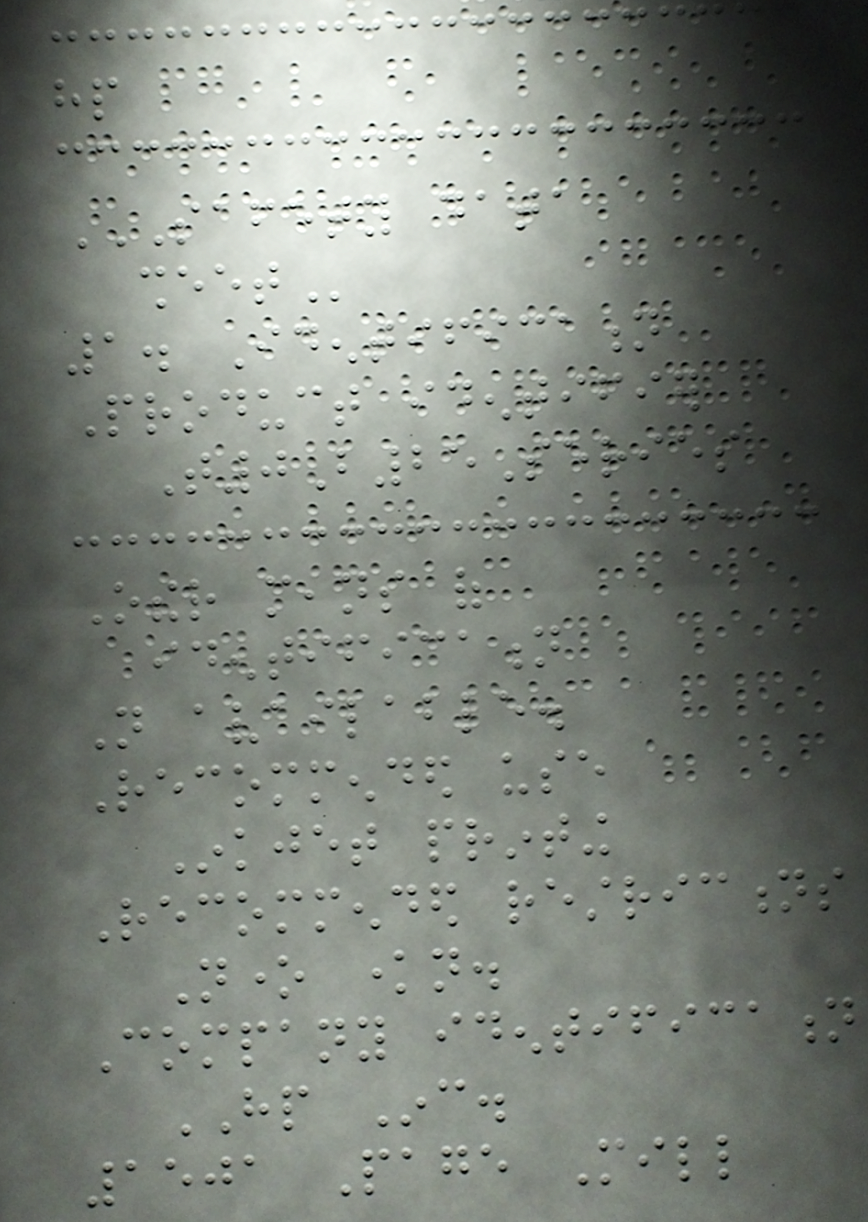hp
SAFETY DATA
SHEET
1. Identification
Product identifier
T0B25Series
Other means of
identification
Not available.
Recommended use
Inkjet printing
Recommended restrictions
None known.
Company identification
HP Inc.
1501 Page Mill
